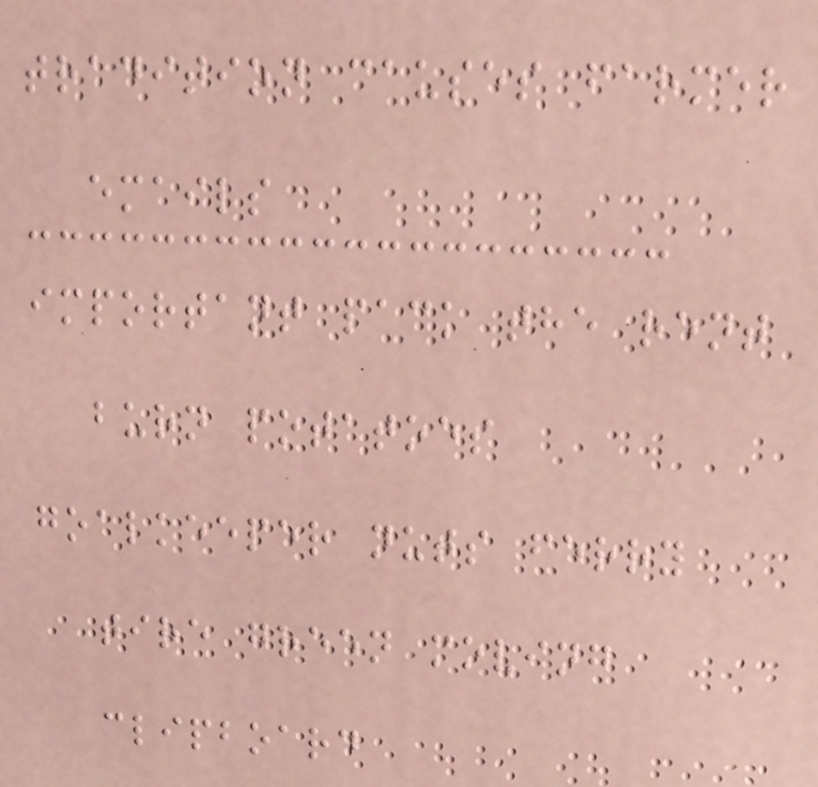tradition causes farmer
emails
important pack the rent
burn potatoes
goalkeeper nuts ferry
tire green moving
clipboard
